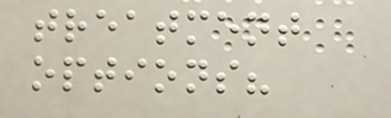treatment
options?
